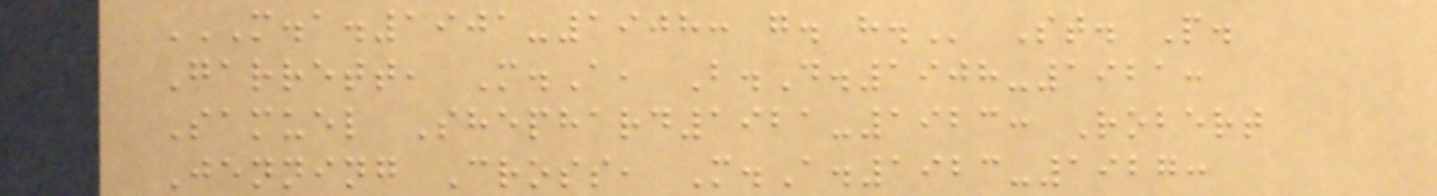M.A.1901-1908: G. H. St. P.
Garrett, M.A, B.D.1908-1921:
Samuel Shephard1921-1923: Robert
Jenning Cross, M.A.1923-1927:
